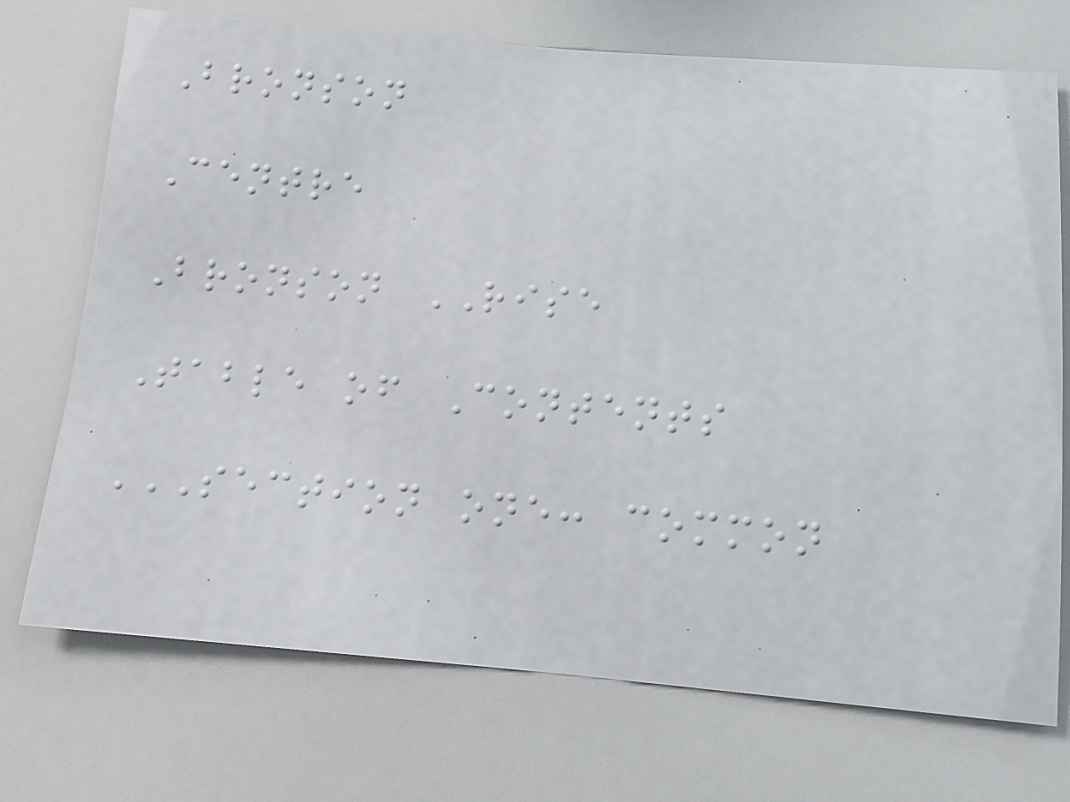Bronson
Centre
Bronson RISE
Table of Contents
SECTION ONE: COMMON
